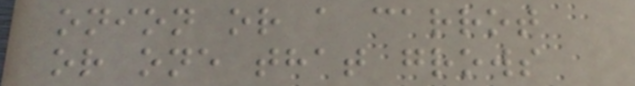onion or a carrot
or one that grows
